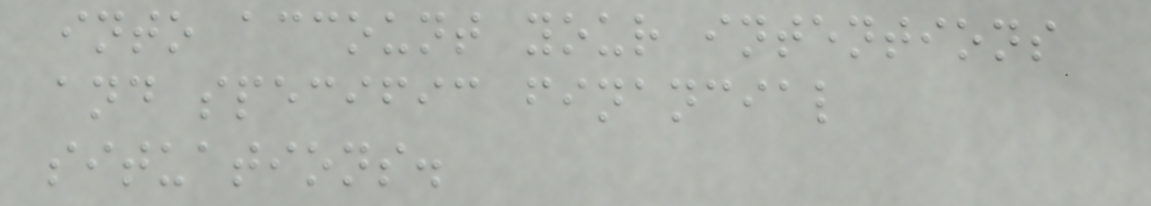into account your intentions
and specific financial
situations.
